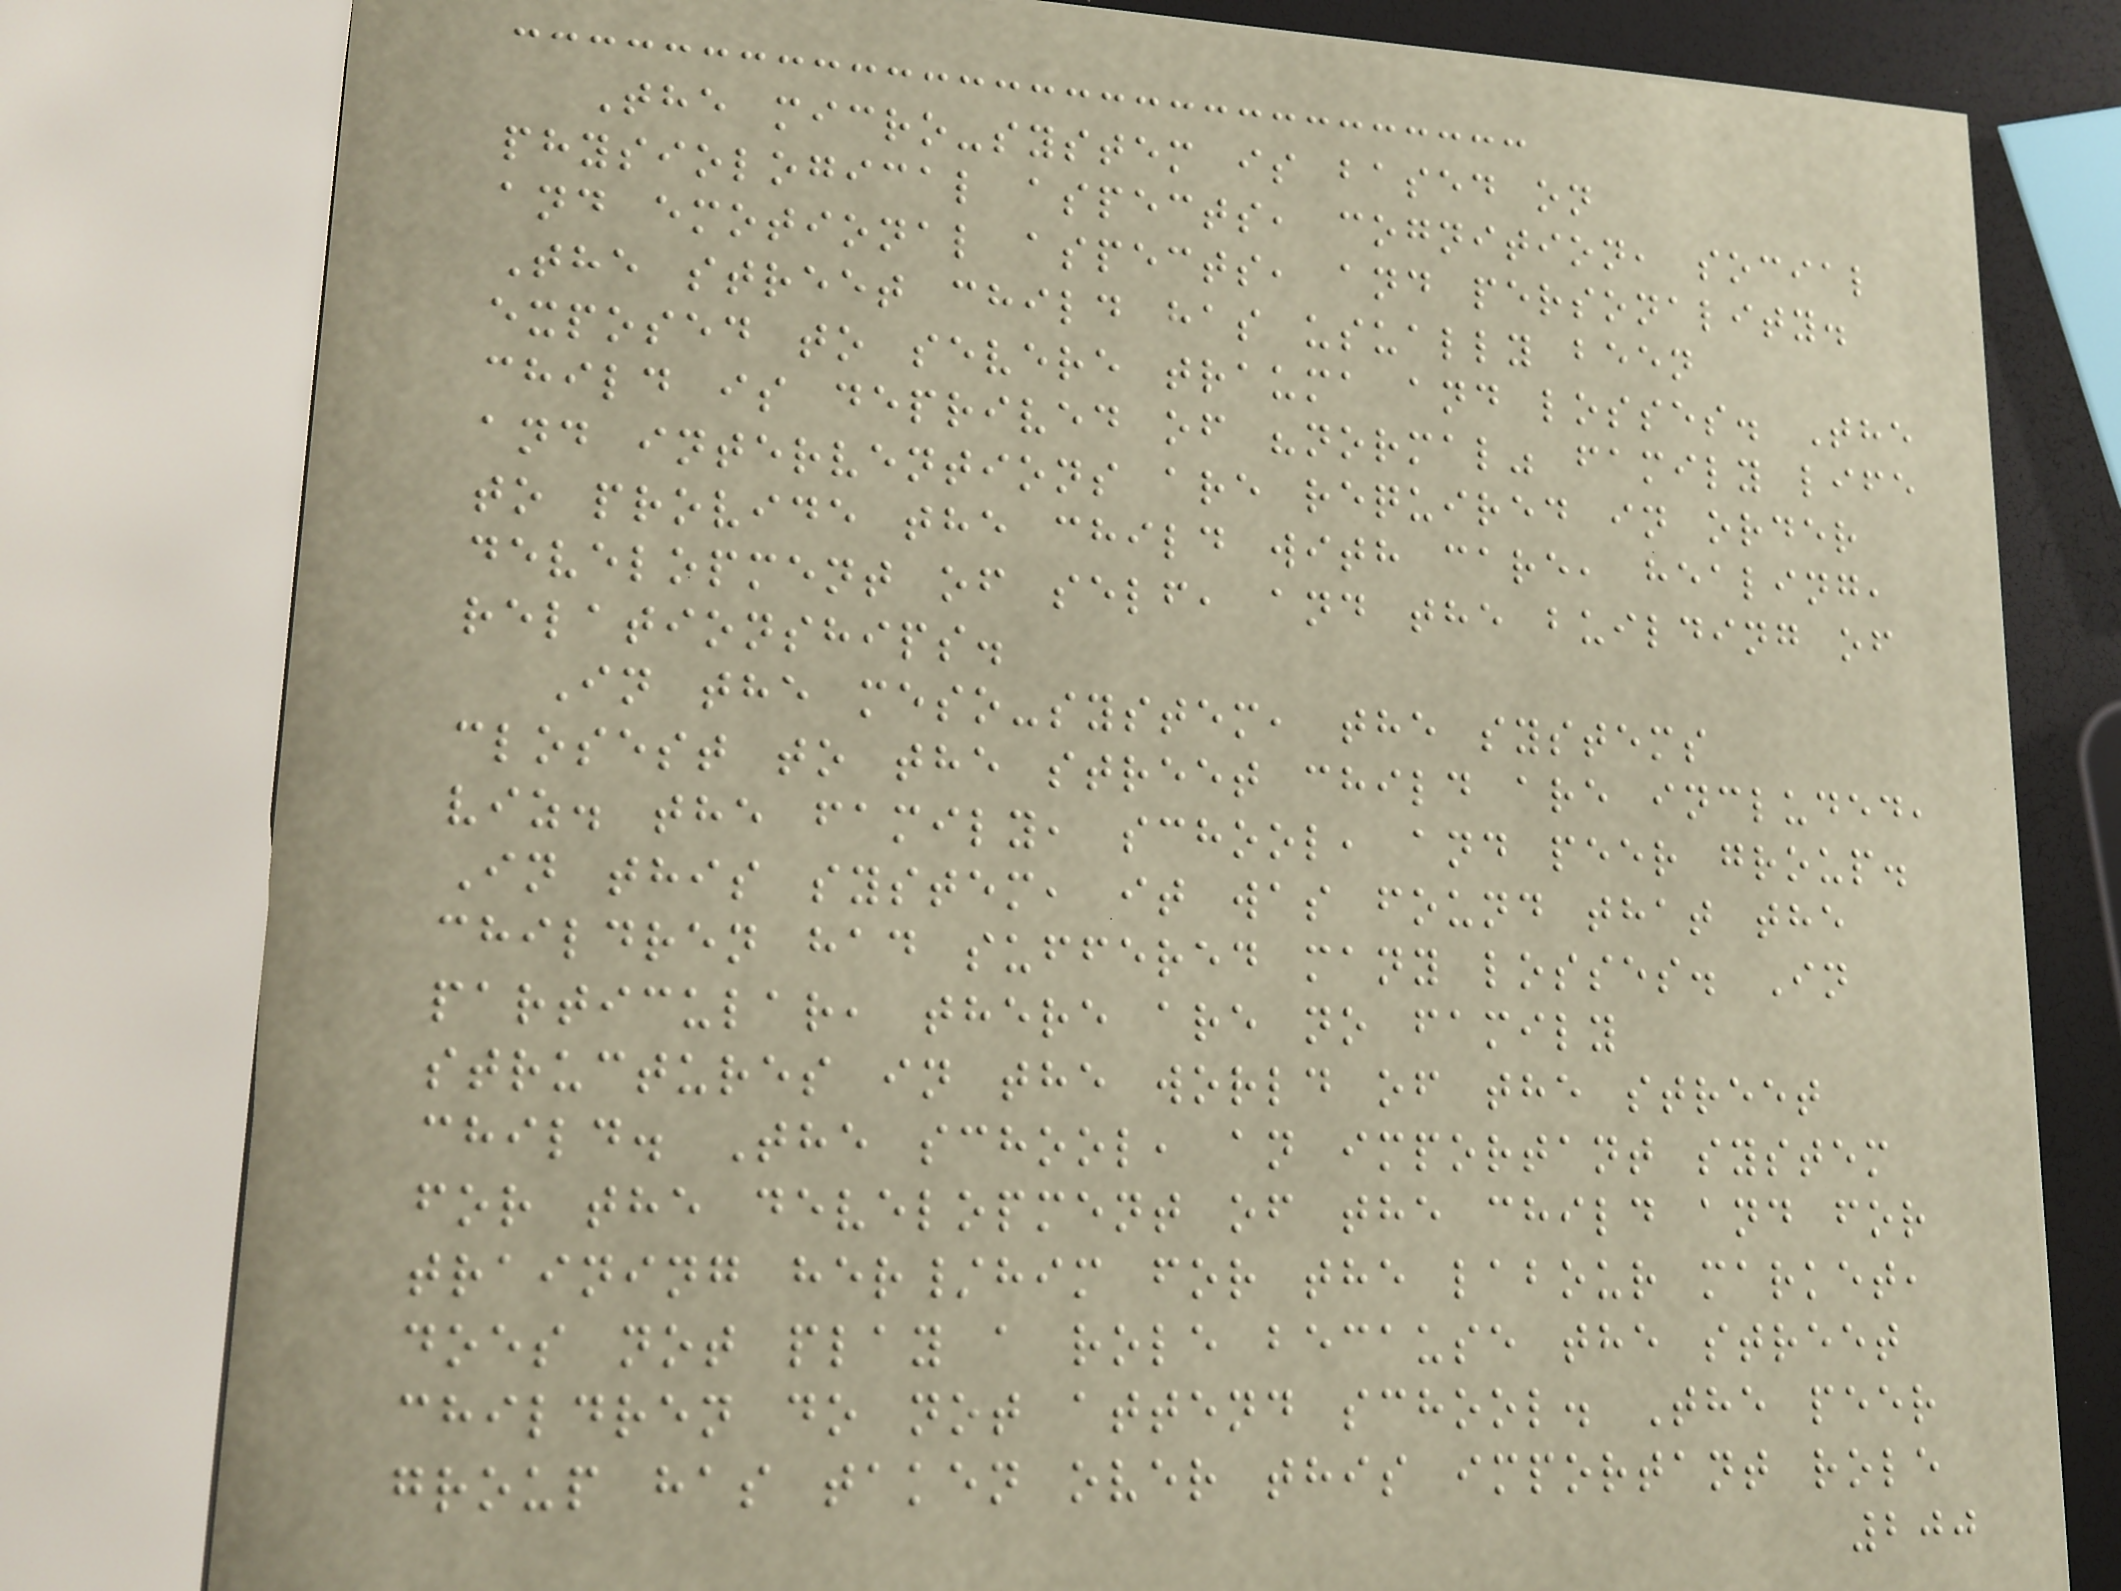The micro-system is based on
physiological aspects, cognition, social
and emotional aspects, and personality.
The street child has usually been
exposed to severe trauma and losses. The
child is deprived of "normal" family life
and interventions are required in order
to provide the child with care, healing,
development of self, and the building of
relationships.
In the meso-system, the systems
closest to the street child are included,
viz. the family, school, and peer group.
In this system, it was found that the
children had suffered many losses. In
particular, there are no family
structures in the world of the street
child. The school, an important system
for the development of the child and for
training her/him for the labour market,
does not play a role because the street
children do not attend school. The peer
group has taken over this important role
200
